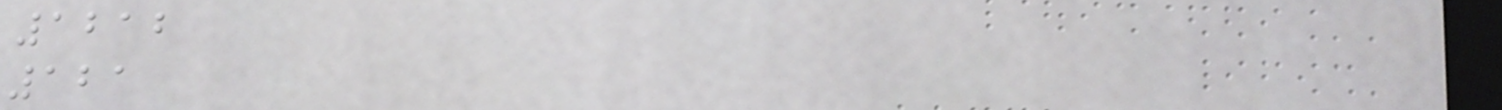1212
121
